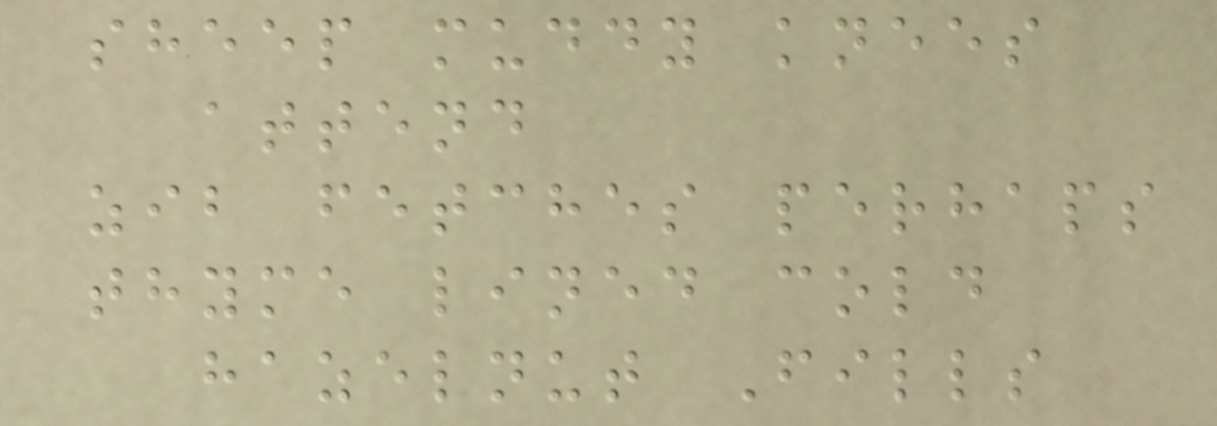sheep muddy knees
attend
zib fetches perhaps
thyme lined cold
hazelnut Fills
